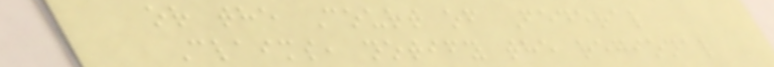or the Court of Federal
Claims, notify the regional
